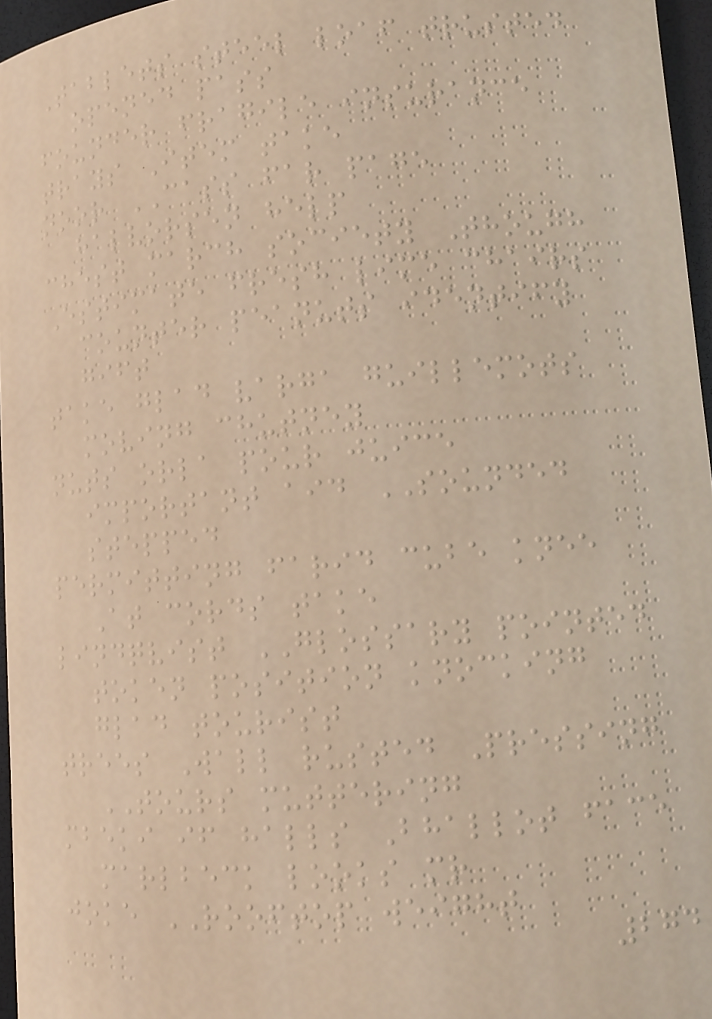Tablets steel loaf trusted
opened pass
founder fragile insurance
trays Item take
noor CASS far page
halvorsen help
chest march society Though
Estimate fresh lime chairs
counter peanuts identify
gift
take glad varga guillemots
moving chutney
nuts orla pour juice
important aid SOUNDED
stepped
permitting farid cube knee
At cords take
lindqvist GLOSSARY pointed
token position knocking
glad tourist
trees Wall rusted Pressing
TOURS muttering
mbeki if halls Bhallot face
marlbeck looks mr
joke ROOFTOP weight
274
